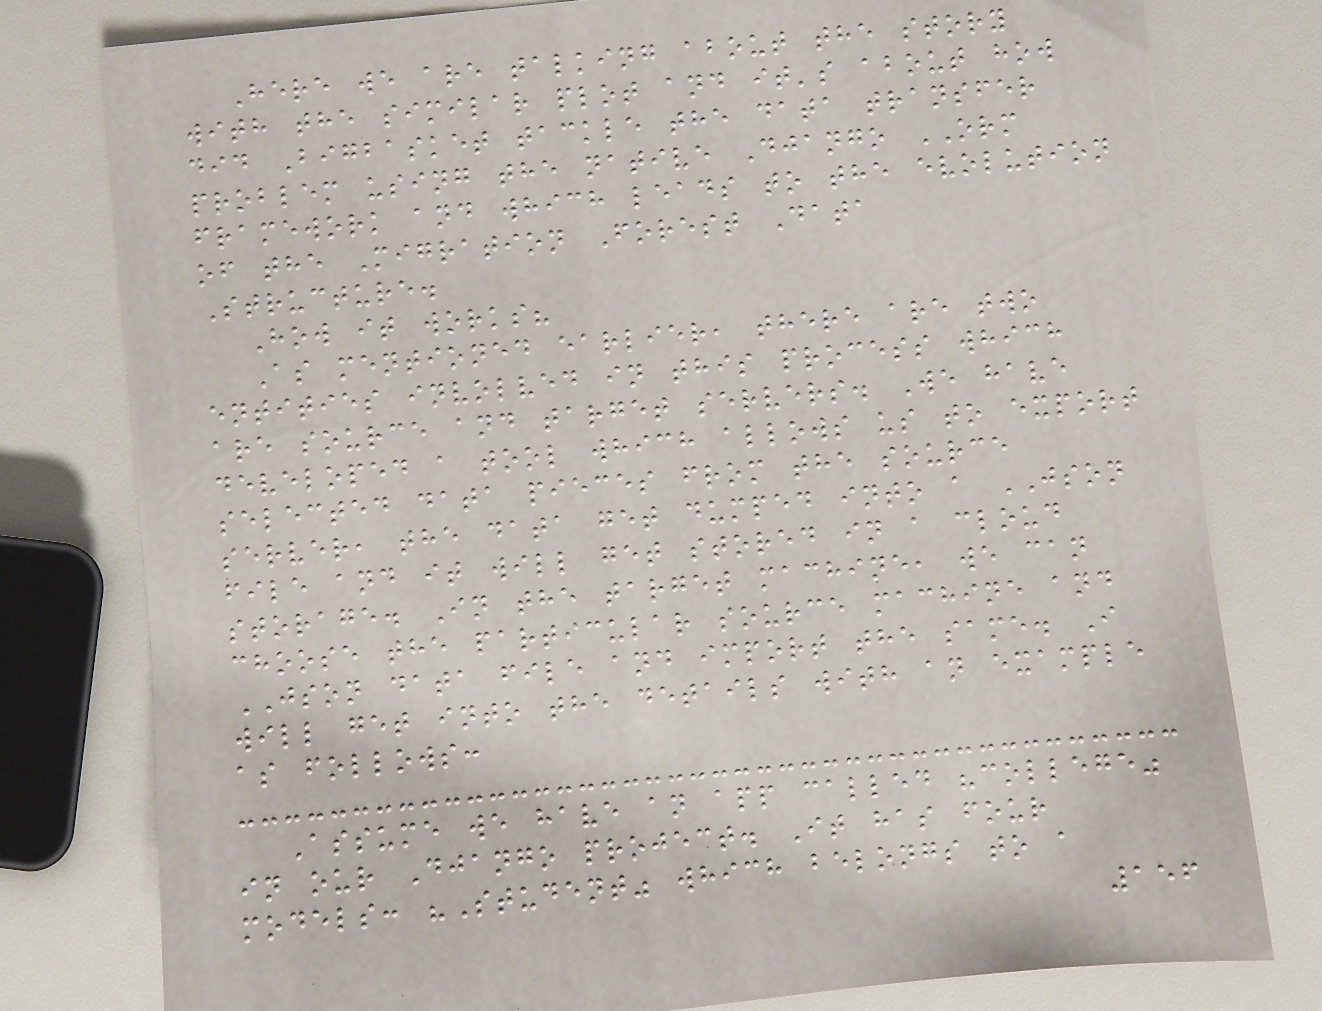Here we are talking about the story
with the similar plot and it's about how
did Bigbasket tackle the data transfer
problem using the native Django ORM
framework and which leads to the evolution
of the Migration Forest Data
Structure.
How it works?
As mentioned earlier, there are two
entities involved in this process which
are source and target servers. We have
developed a tool which allows us to export
selected data pieces from the source
server, the data get dumped into a JSON
file and it will get stored in a cloud
storage. In the target machine, we can
choose the particular source machine and
JSON data file and import the same. I
will get into the details with an example
as follows:
Assume we have an app called "college"
in our Django project. It has four
models: "Student" which belongs to a
156
